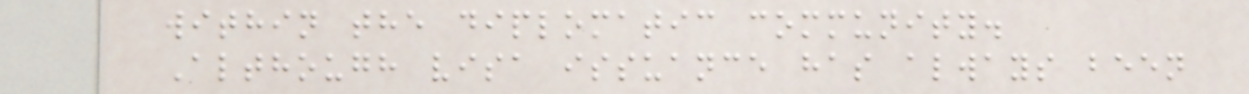within the diplomatic community.
Although visa issuance has always been
